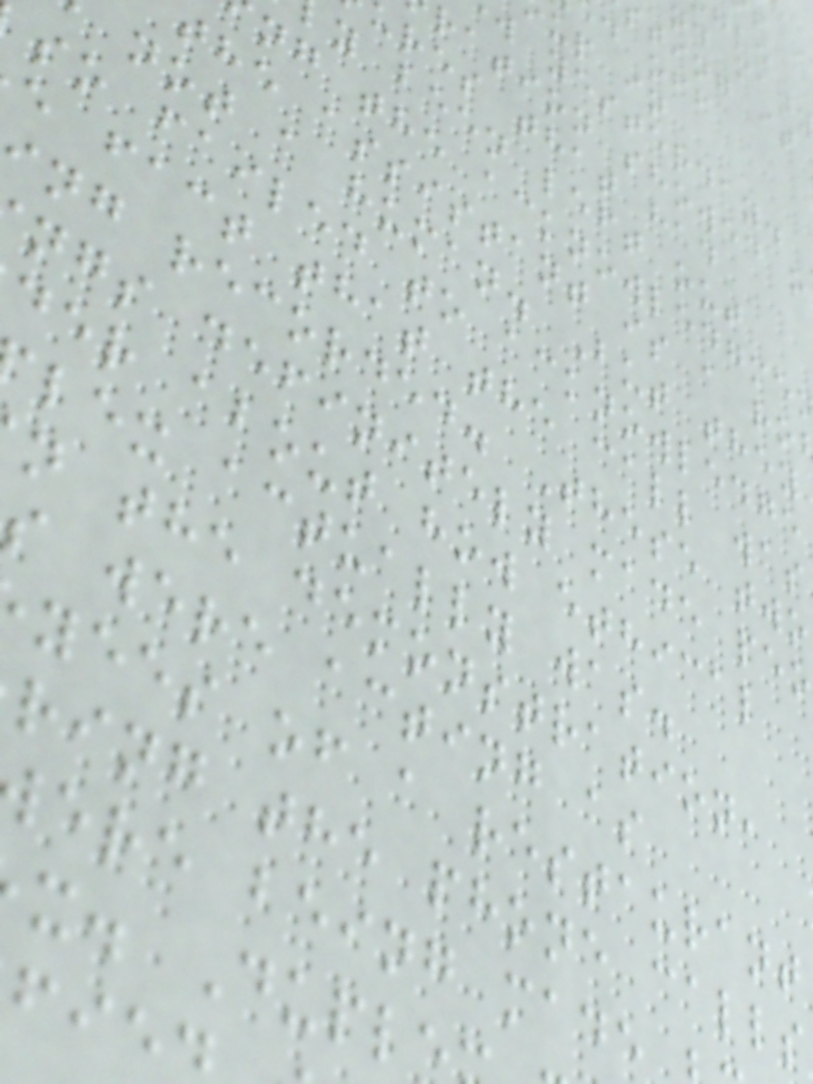sting it
w yesterday.
ration showed o
res that had
y been left out
ng the acknowledgme
the assistant is a ro
not a human. But they
so failed to acknowledge
e fact that the call was
ng recorded. These two
ngs definitely made peo
der about how ethical
lex actually was.
n the demonstration,
s were acting as
yees of a restaurant
ring the phone calls
ere being made
x. Duple
